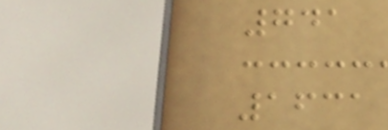741
1631
